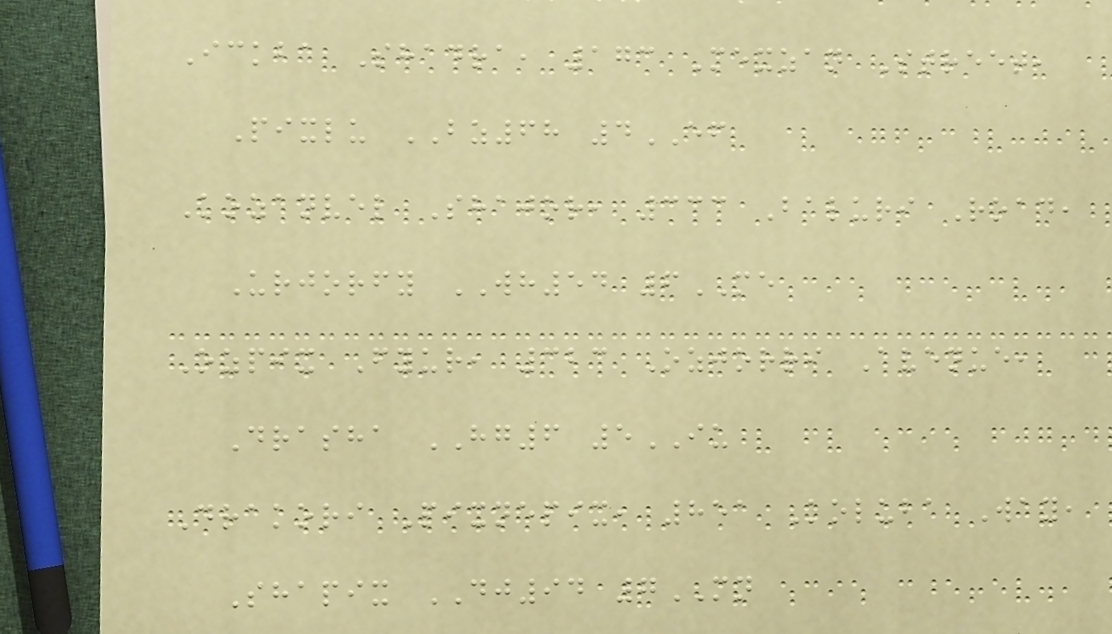Ickba Shadra, 173 Mexzan Street,
Pixlu BZ68 4EF
Kozanvel Shajor, 333 Baluri Road,
Urjorfy WH54 6ME
Ozpix Fyur, 323 Ozjorri Avenue,
Drasha HG6 5IU
Drakori Pixnepix, 851 Koluba Way,
Shapix DJ94 7MN
